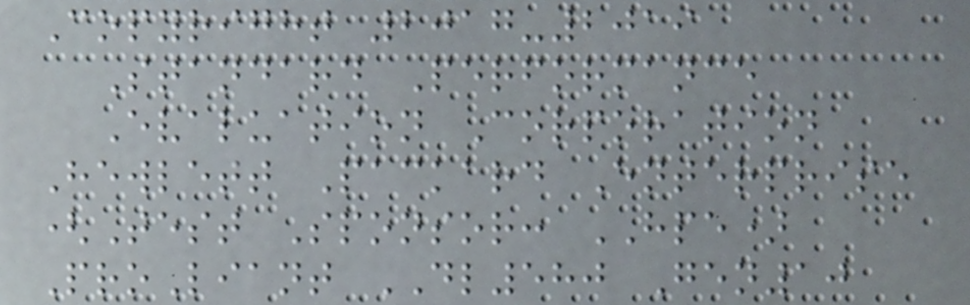Copyright 2017-2019
Standard Performance
Evaluation Corporation
Hewlett Packard Enterprise
(Test Sponsor: HPE)
ProLiant DL580 Gen10
